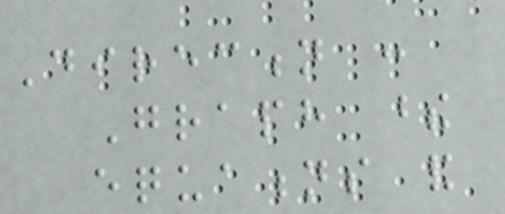Direction :
Graph these
equations and
